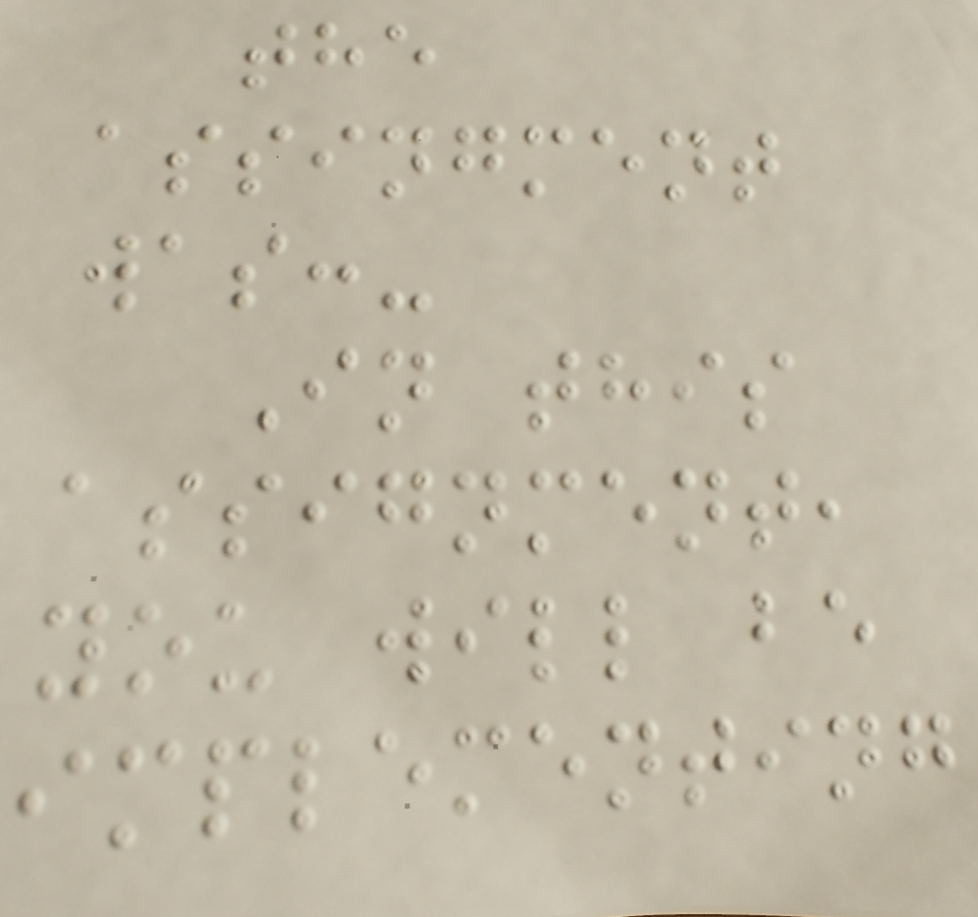the
assingment
was:-
In this
assignment,
you will be
implementing
